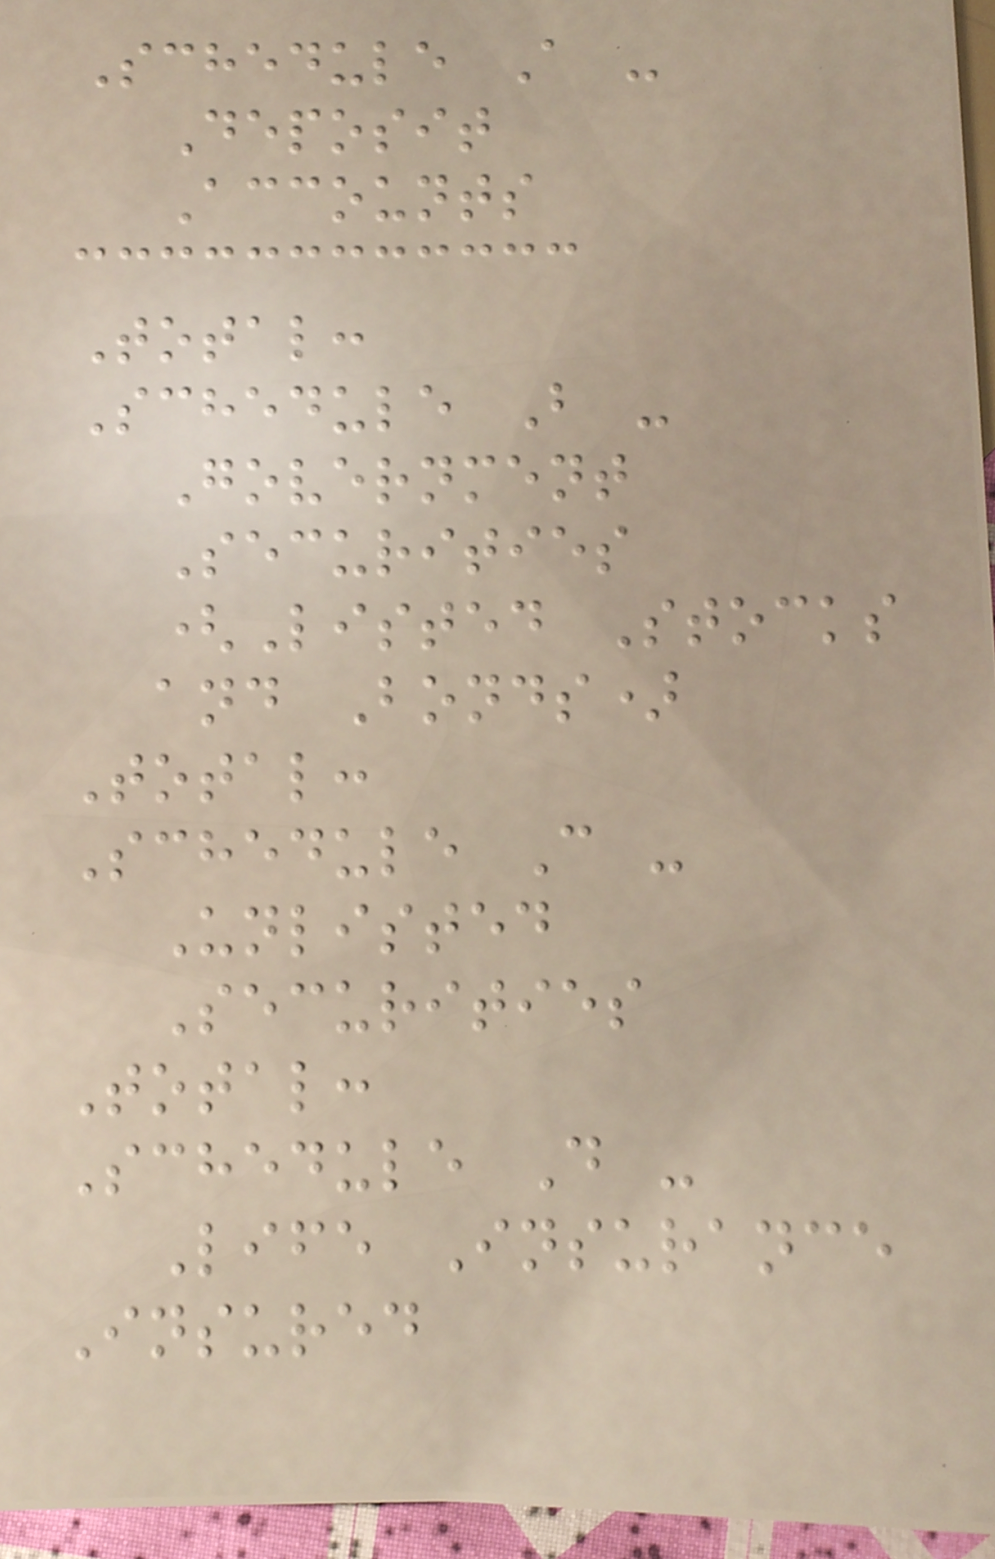Schedule A -
Deposit
Accounts
Total:
Schedule B -
Government
Securities
(Listed Stocks
and Bonds)
Total:
Schedule C -
Unlisted
Securities
Total:
Schedule D -
Life Insurance
Insured
